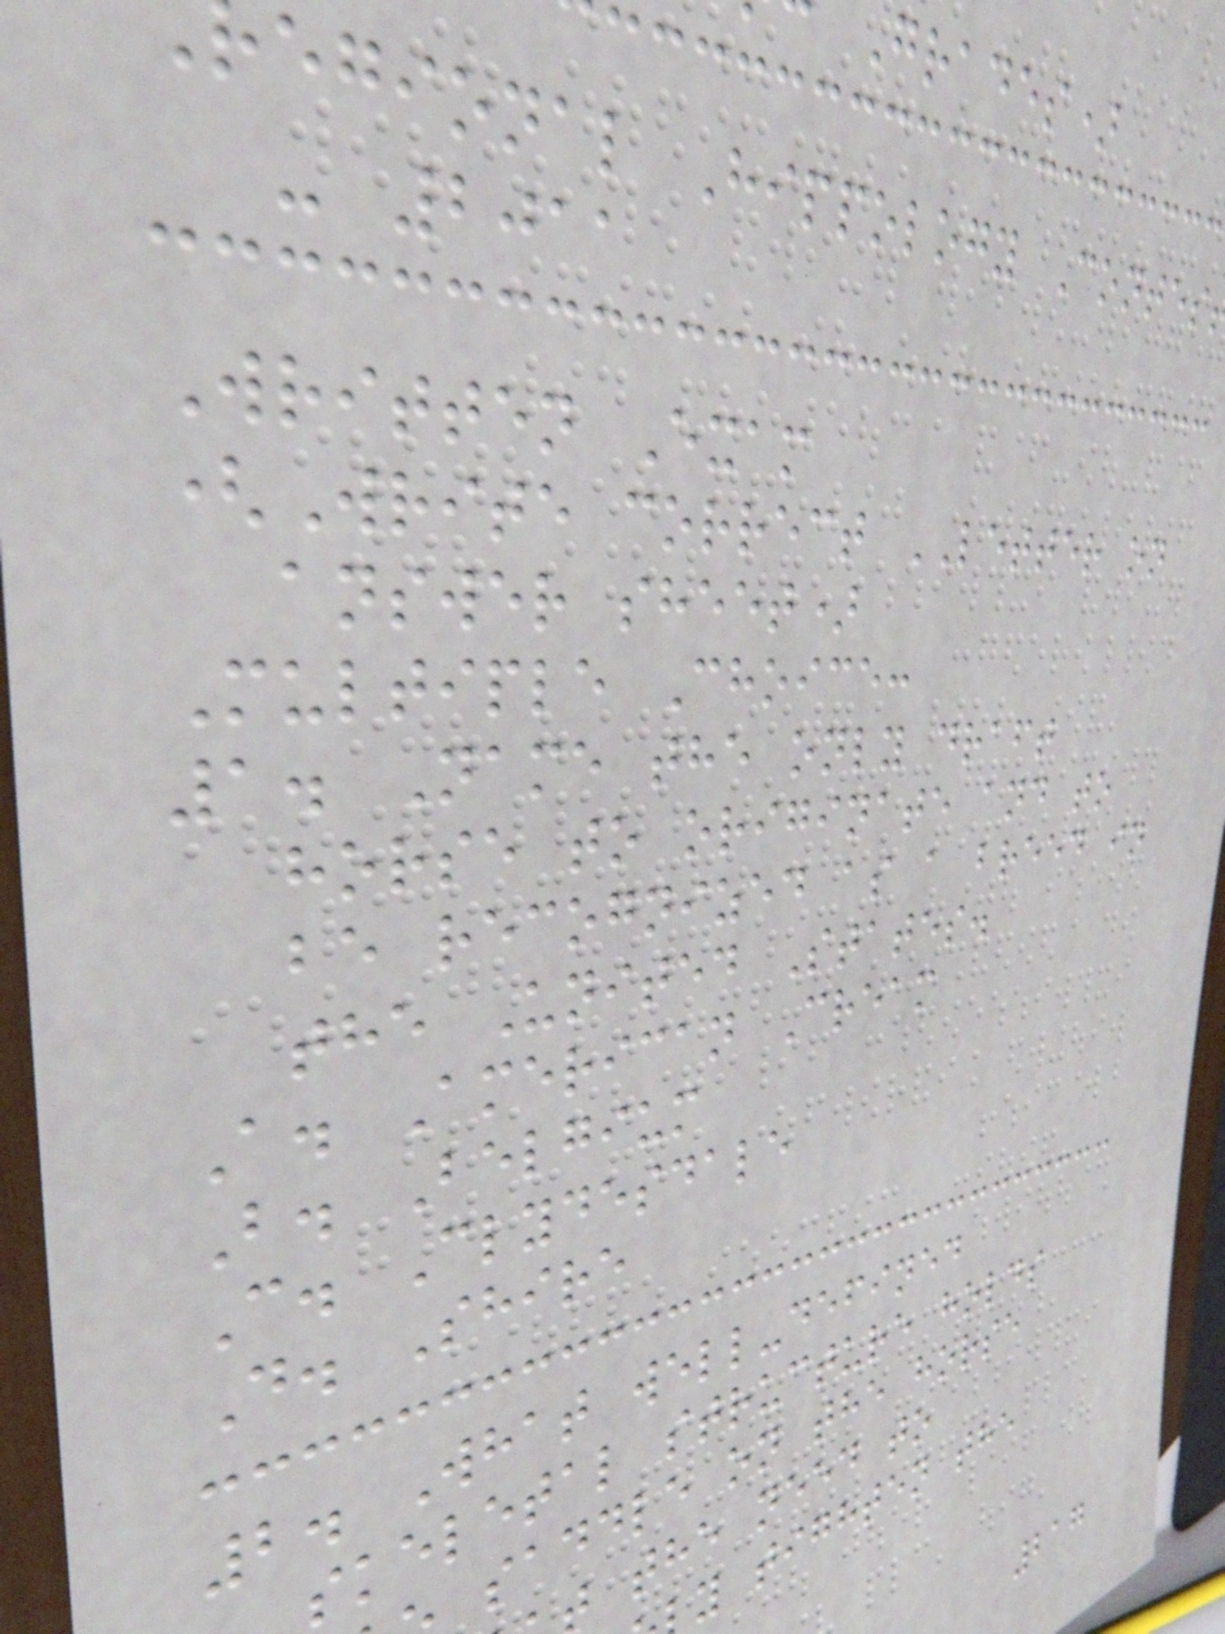Grades)
egional Hippology Contes
- 2011
Written Exam
(Write correct LETTER on
answer sheet)
Multiple Choice:
1. Name the only draft
horse to originate and to
be recognized as a breed in
the United States.
A. American Cream
B. Belgium
C. Clydesdale
D. Shire
2. What well-defined
skeletal structure holds
saddle on the horse
the need to
y tighten the
217
